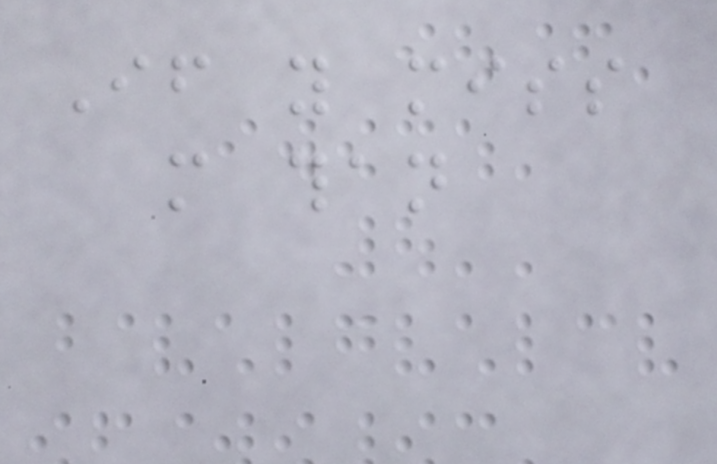If you miss
more than
